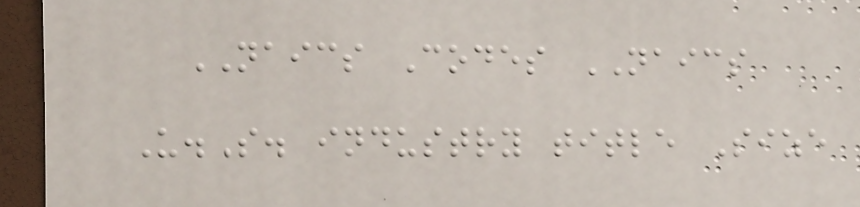NAICS Codes NAICS
U.S. industry title Size
